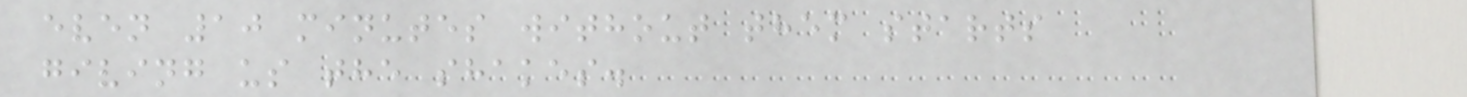even 10 minutes without them starts
giving us the shakes.
